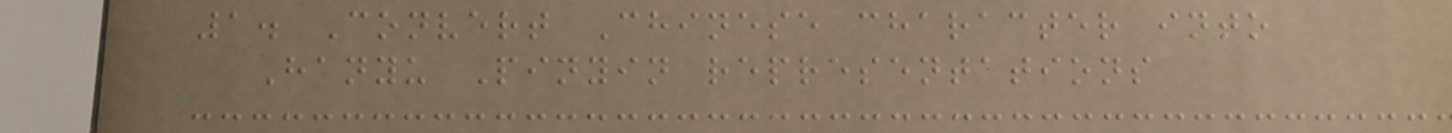1. Convert Chinese character into
Hanyu Pinyin representations
